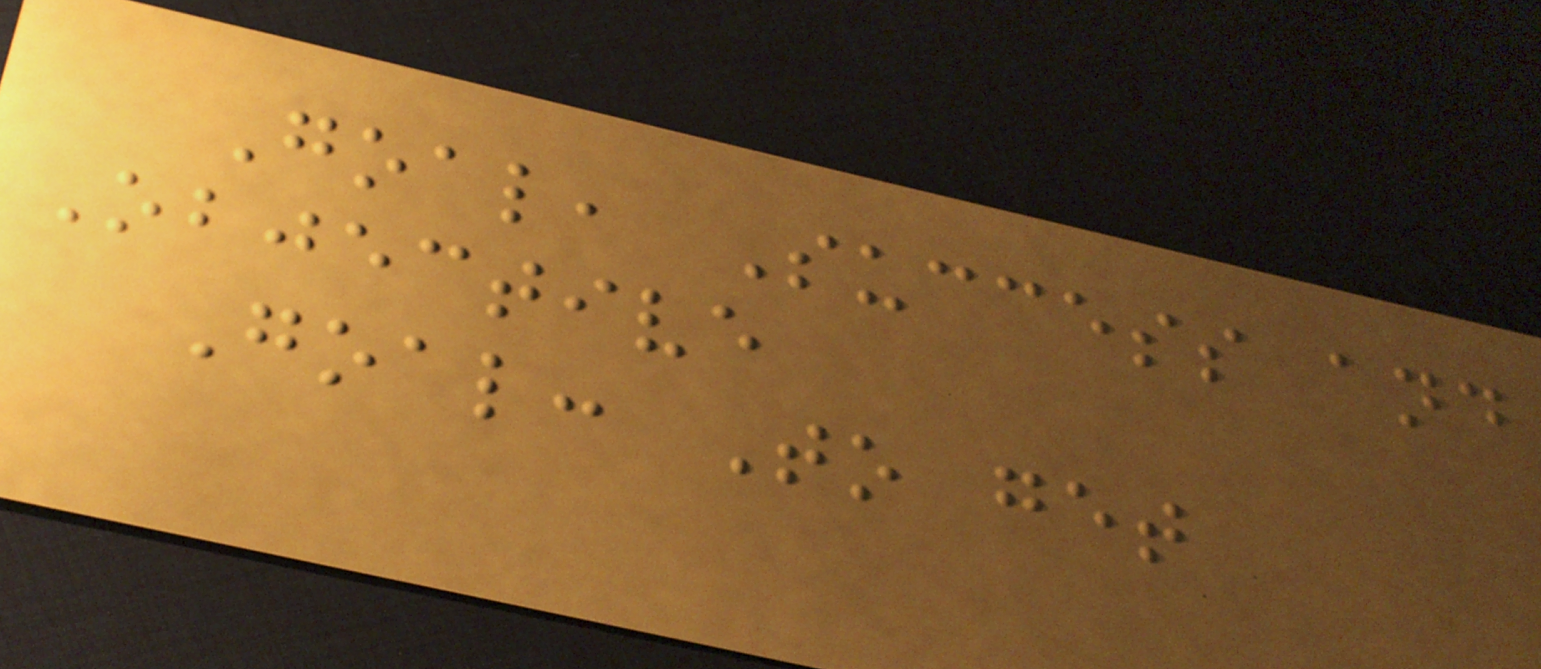Goal, Success and
Objective
Goal: To get
